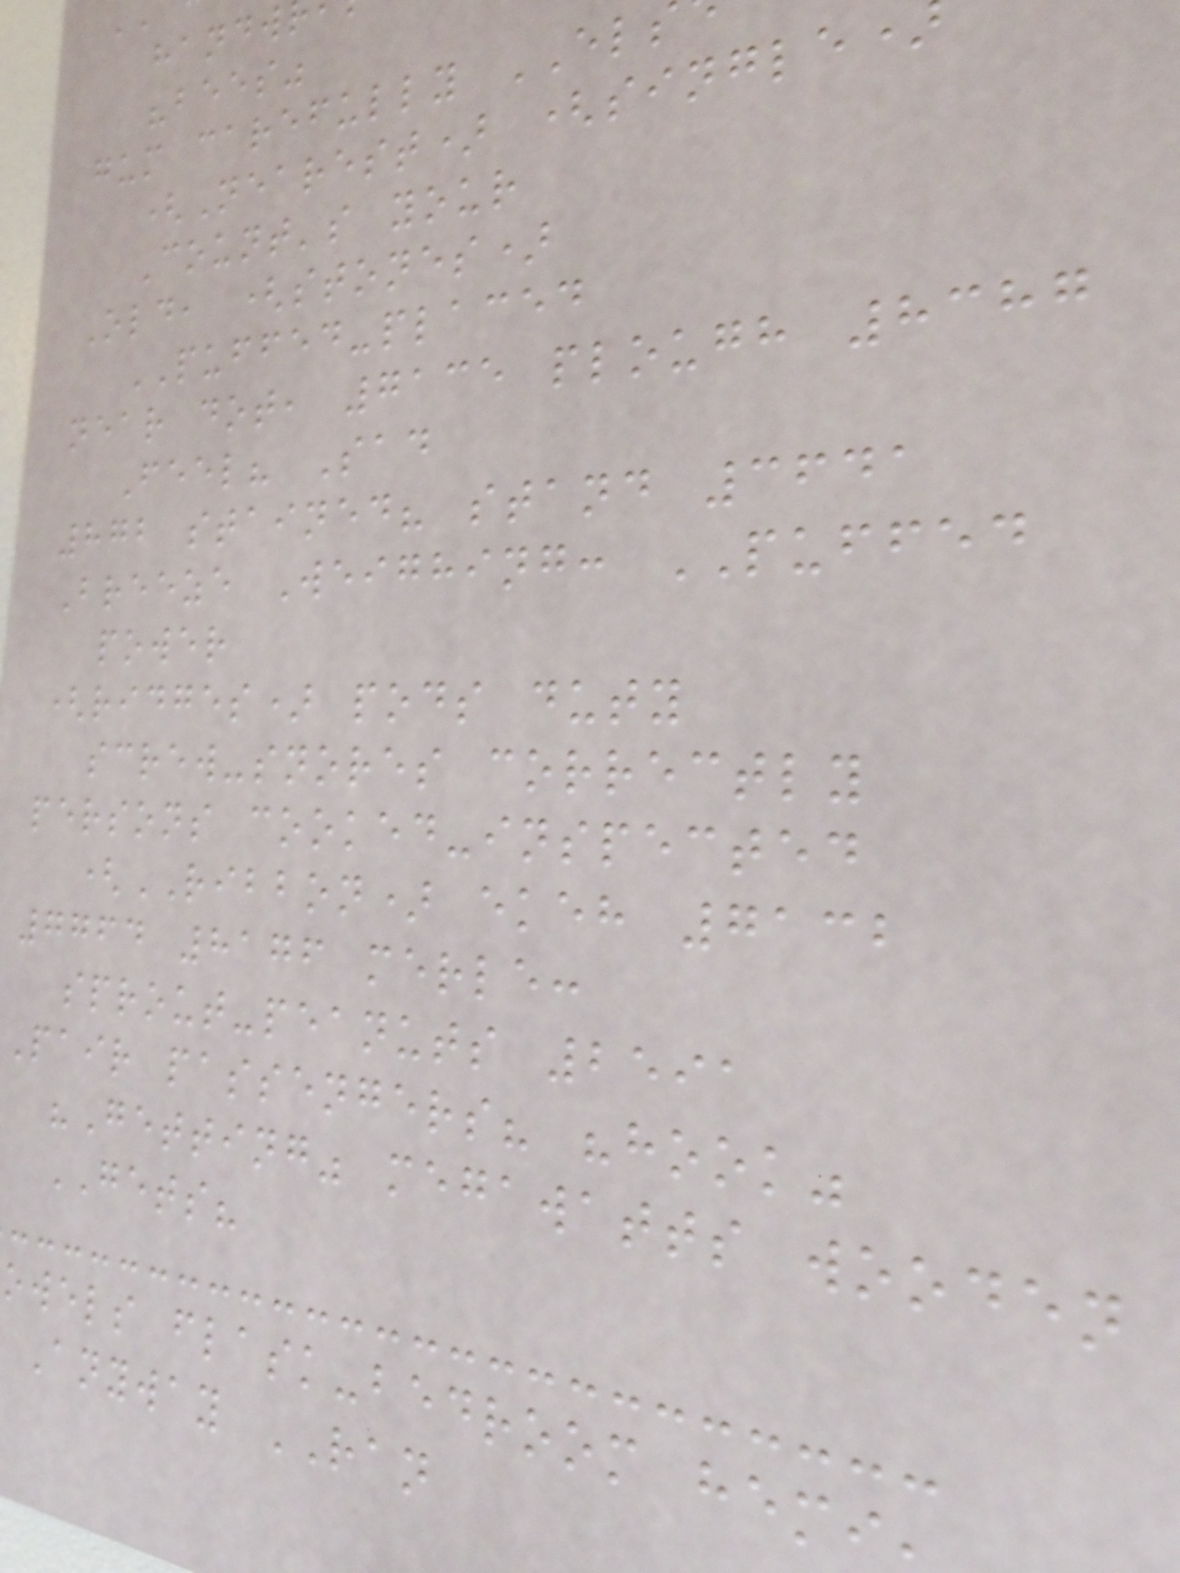"bees"
gum carefully ELS
(Nearest) (single
Count's your
Old, (stones)
PUFFED-placed
near dot, 7135 plough 8387
Feel? Sad
872 stained? stand 3641
Breeze Weighing: PUFFED
power
(ridges) pods duty
screw-snores correctly
persons cooked-inspected
(RIBBON) ekeh 7132
7764 8176 merle:
sprout-peanuts 2591
Pair passengers? "hook"
"Getting" megawatts wooden
GETS?
owels flask-bedroom hemi
Anyway RAN
